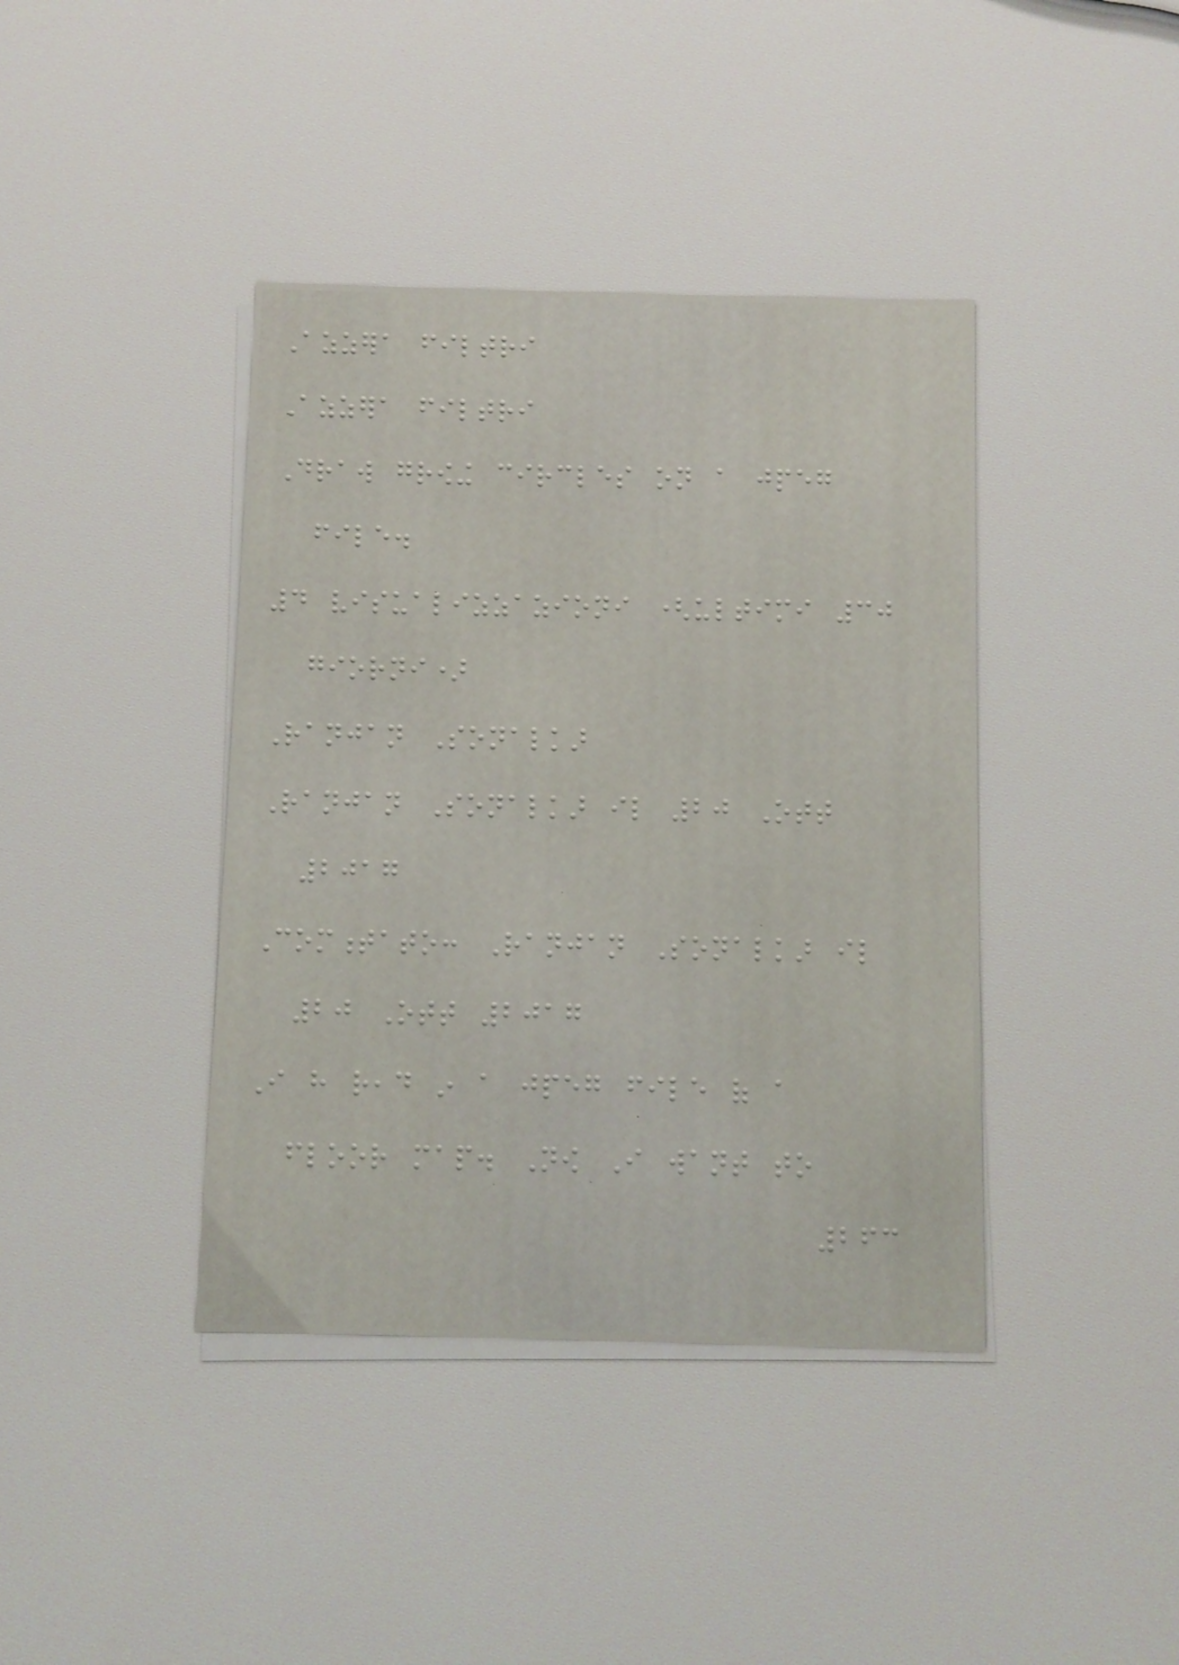Azzera filtri
Azzera filtri
Draw growing circles on a jpeg
file.
4 visualizzazioni (ultimi 30
giorni)
Ranjan Sonalkar
Ranjan Sonalkar il 20 Ott
2017
Commentato: Ranjan Sonalkar il
20 Ott 2017
I have read in a jpeg file of a
floor map. Now I want to
263
